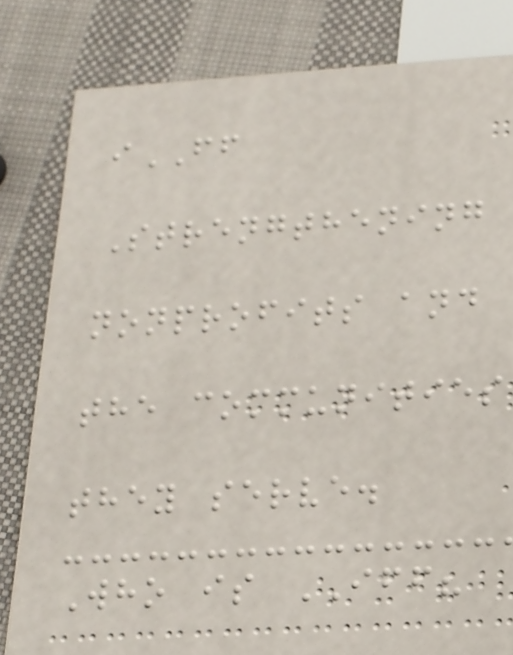iFF
Strengthening
nonprofits and
the communities
they serve.
Who is IFF?
